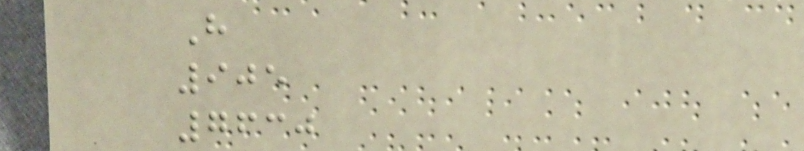H
905
7630
